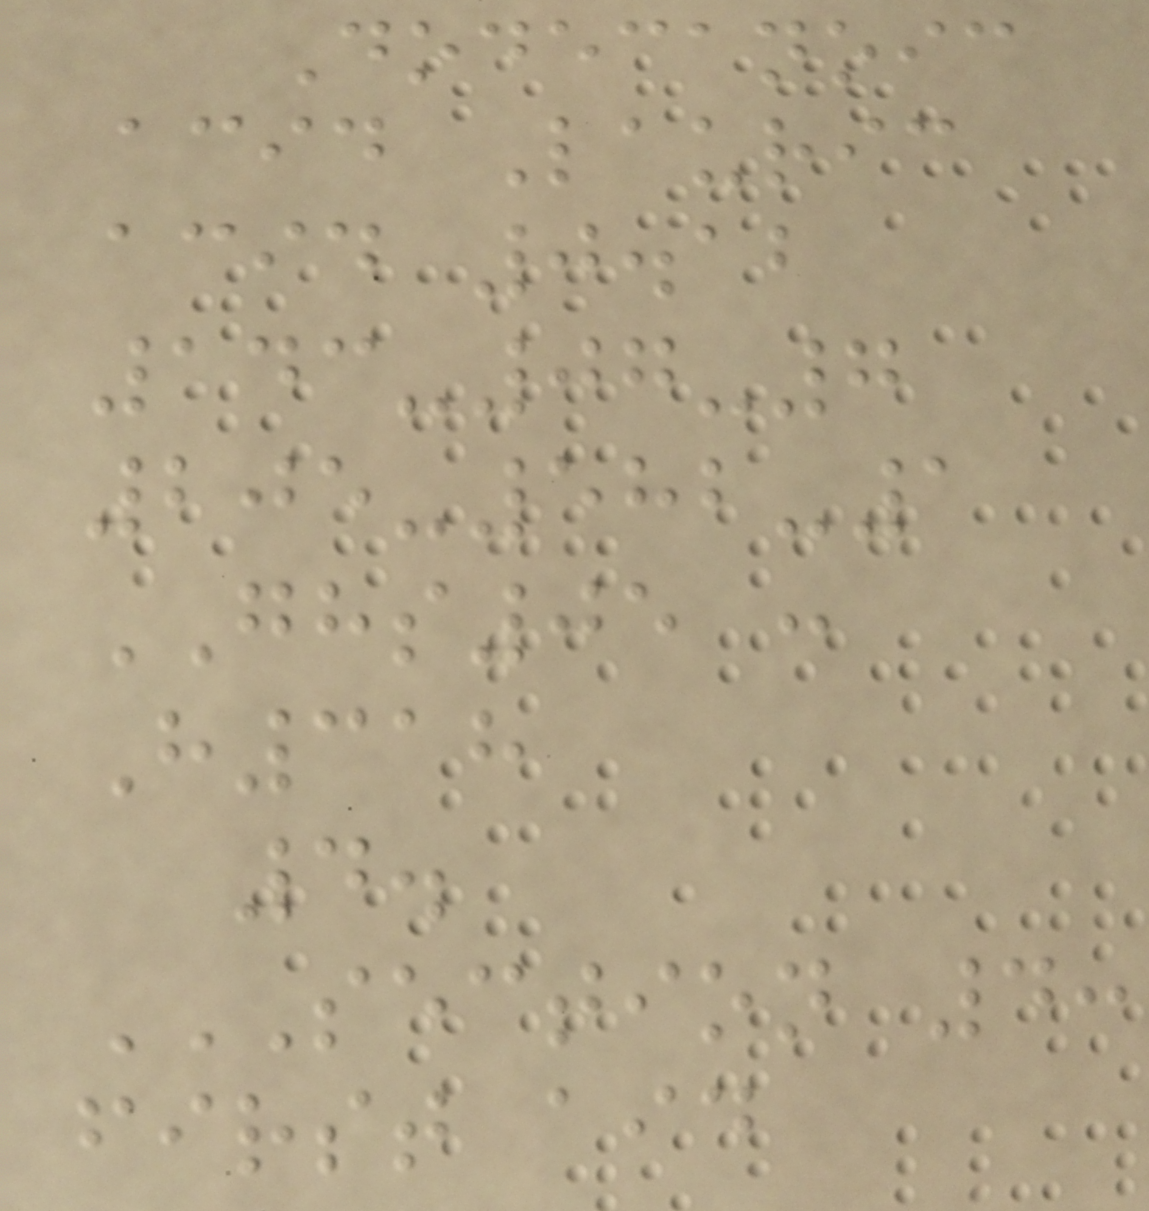Dodecanoic
acid Lauric
acid 0.12
143-07-7
205-582-1
GHS05 :
H318
4.
SECTION 4:
FIRST AID
